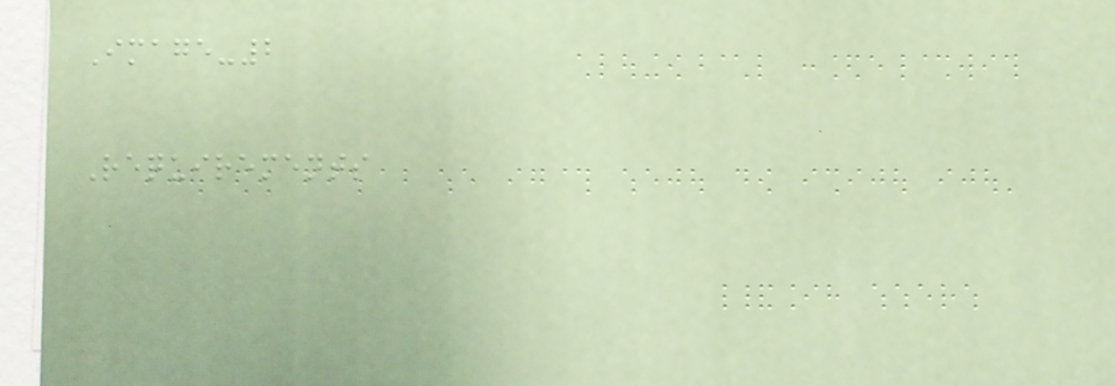Image-2
Requirements
